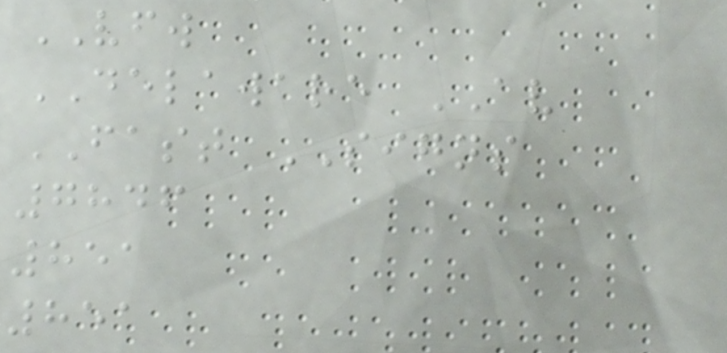VFW
DELAWARE AV
FAST SIGNS
7846
851
851
